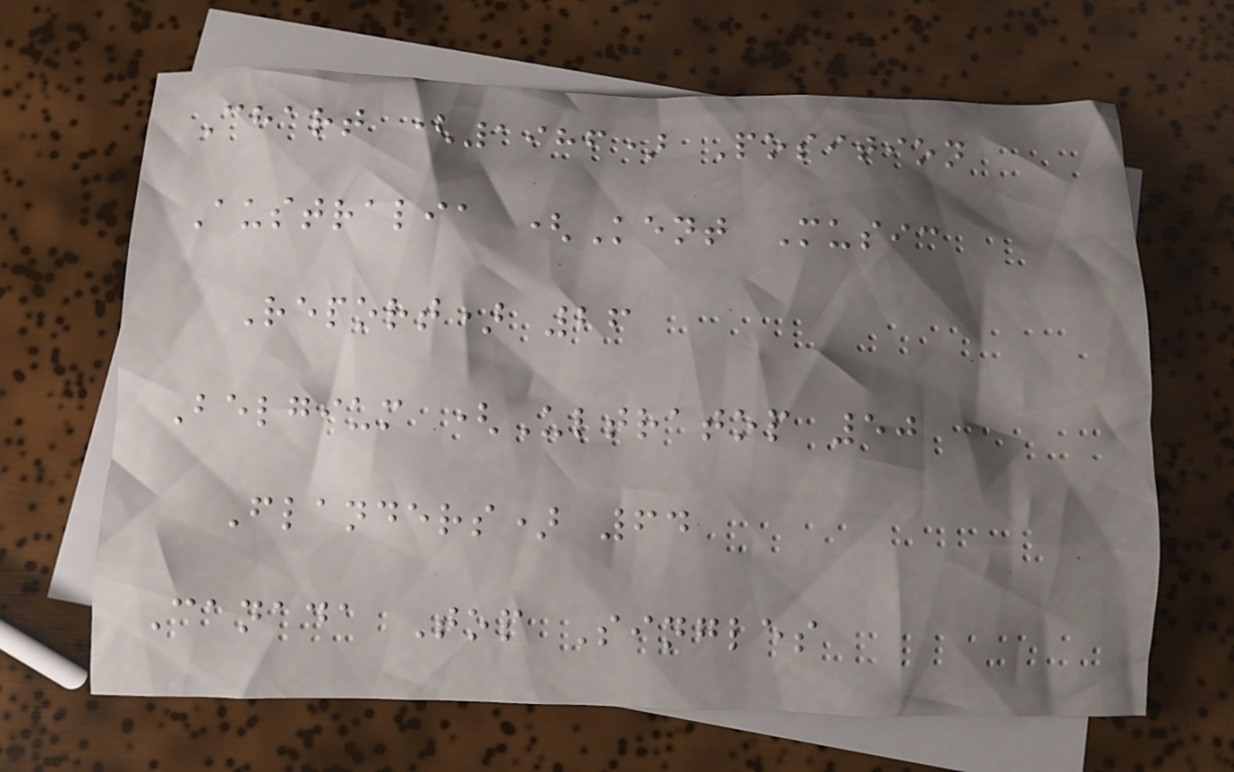Chart (1986) Position
Australia (Kent Music
Report) 26
Belgium (Ultratop 50
Flanders) 64
Canada Top Singles
